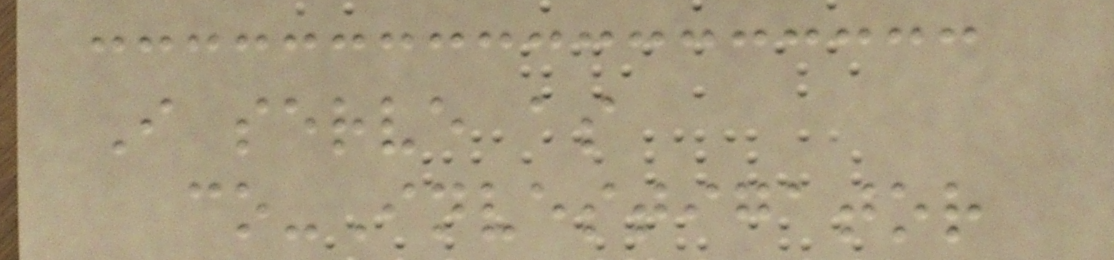I serve as
co-Investigator
